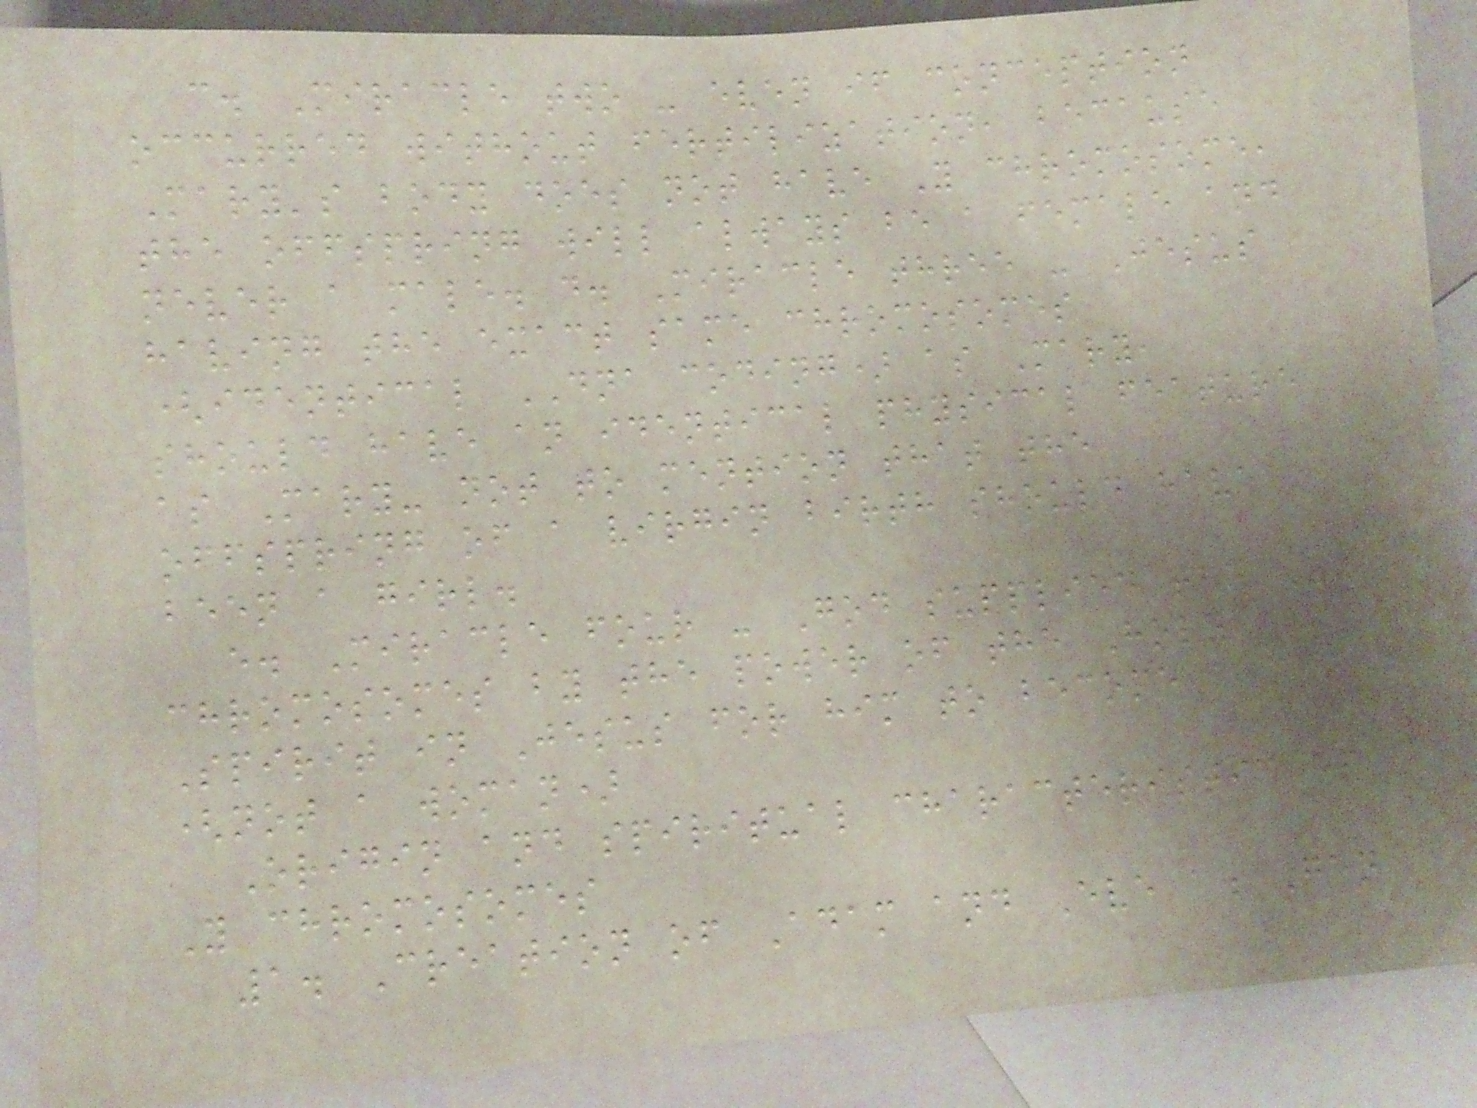c. Miracle two - even if conception
occurred without fertilization, because
Mary's body does not have Y chromosome,
the offspring will always be a female and
never a male. d. Miracle three - Jesus
having the exact same chromosomes
(identical DNA coding) as Mary,
should have an identical physical feature
as Mary- not to mention that the
offspring of a virgin birth should have
been a girl.
e. Miracle four - God supplied the Y
chromosomes by the power of the Holy
Spirit in Jesus for him to become a man
(not a woman)
Origin and spiritual characteristic of
Y chromosomes
1. Creation of Adam and Eve a. Gen
